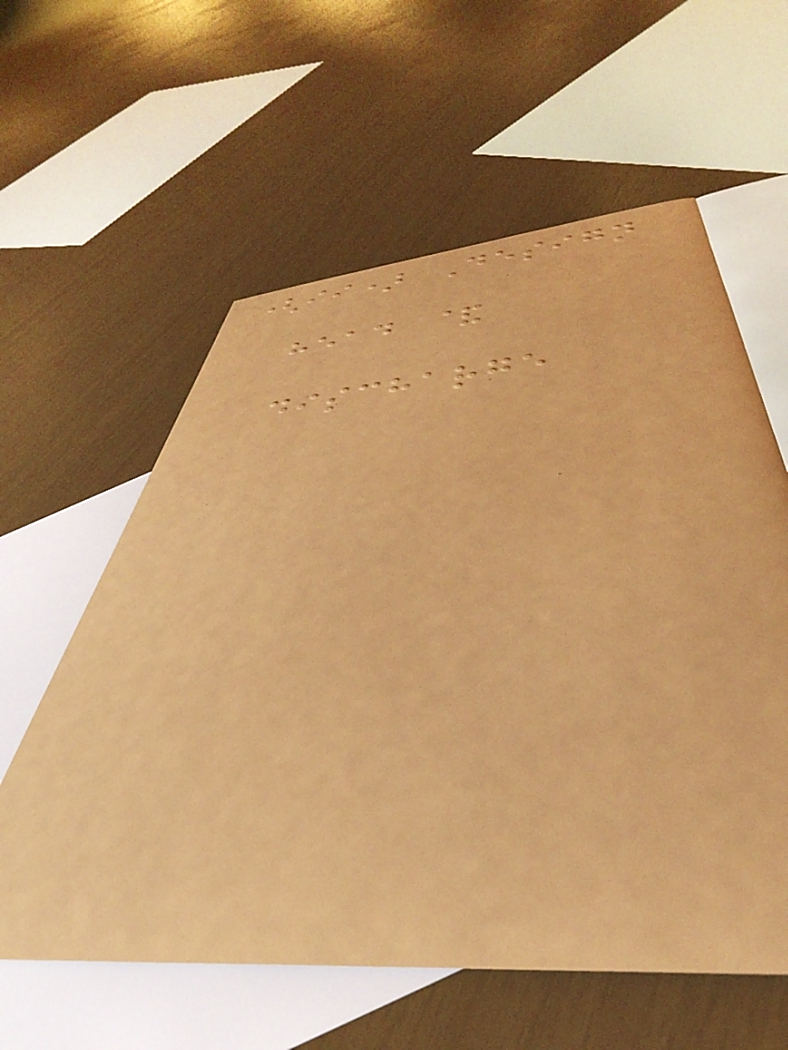(ii) Design
head &
discharge
